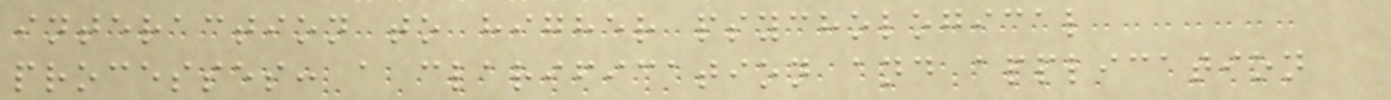interaction to higher psychological
processes: a clarification and application
